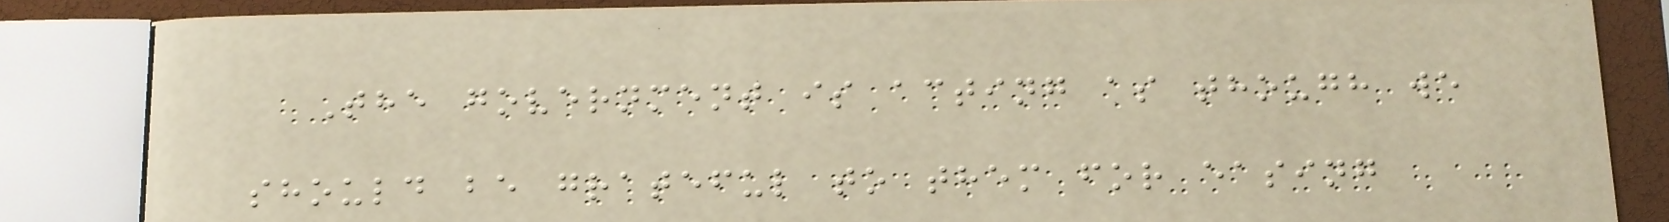The government is acting as though we
should be grateful to them for easing
